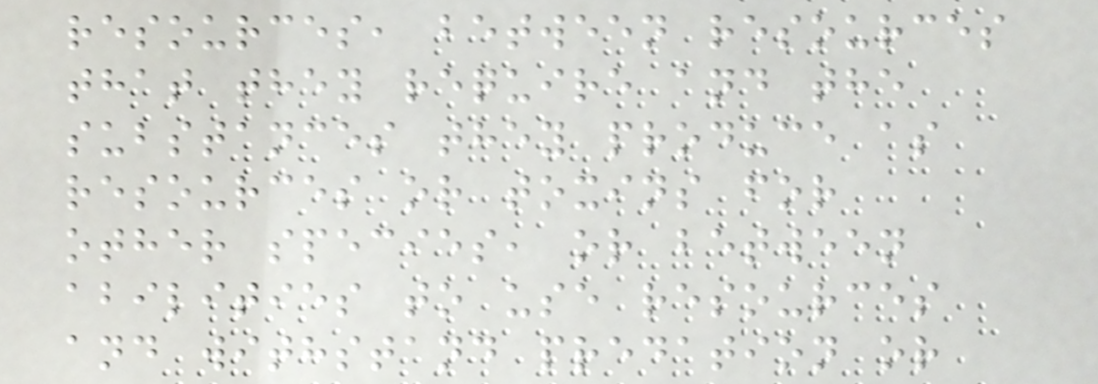resources, between resources
that they require and the
substances they produce as
resources or toxins for
other species, or between
abilities to use resources
and withstand predation or
